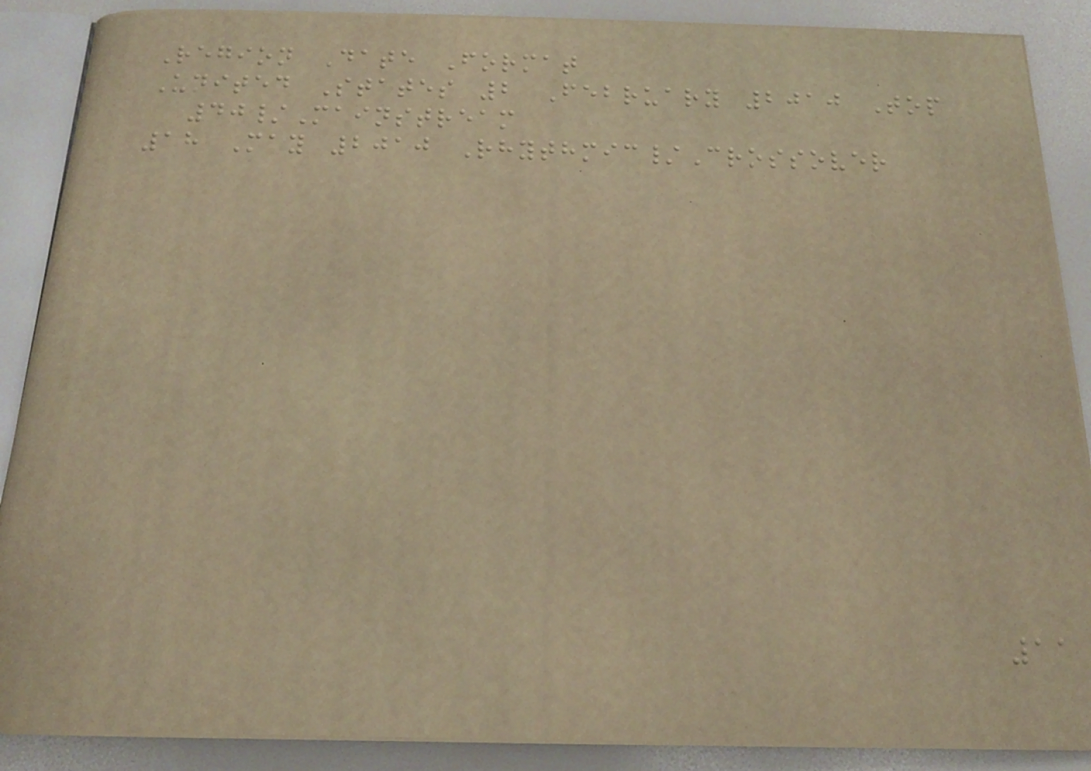Region Date Format
United States 2 February 2010 Top
40/Mainstream
18 May 2010 Rhythmic/Crossover
11
